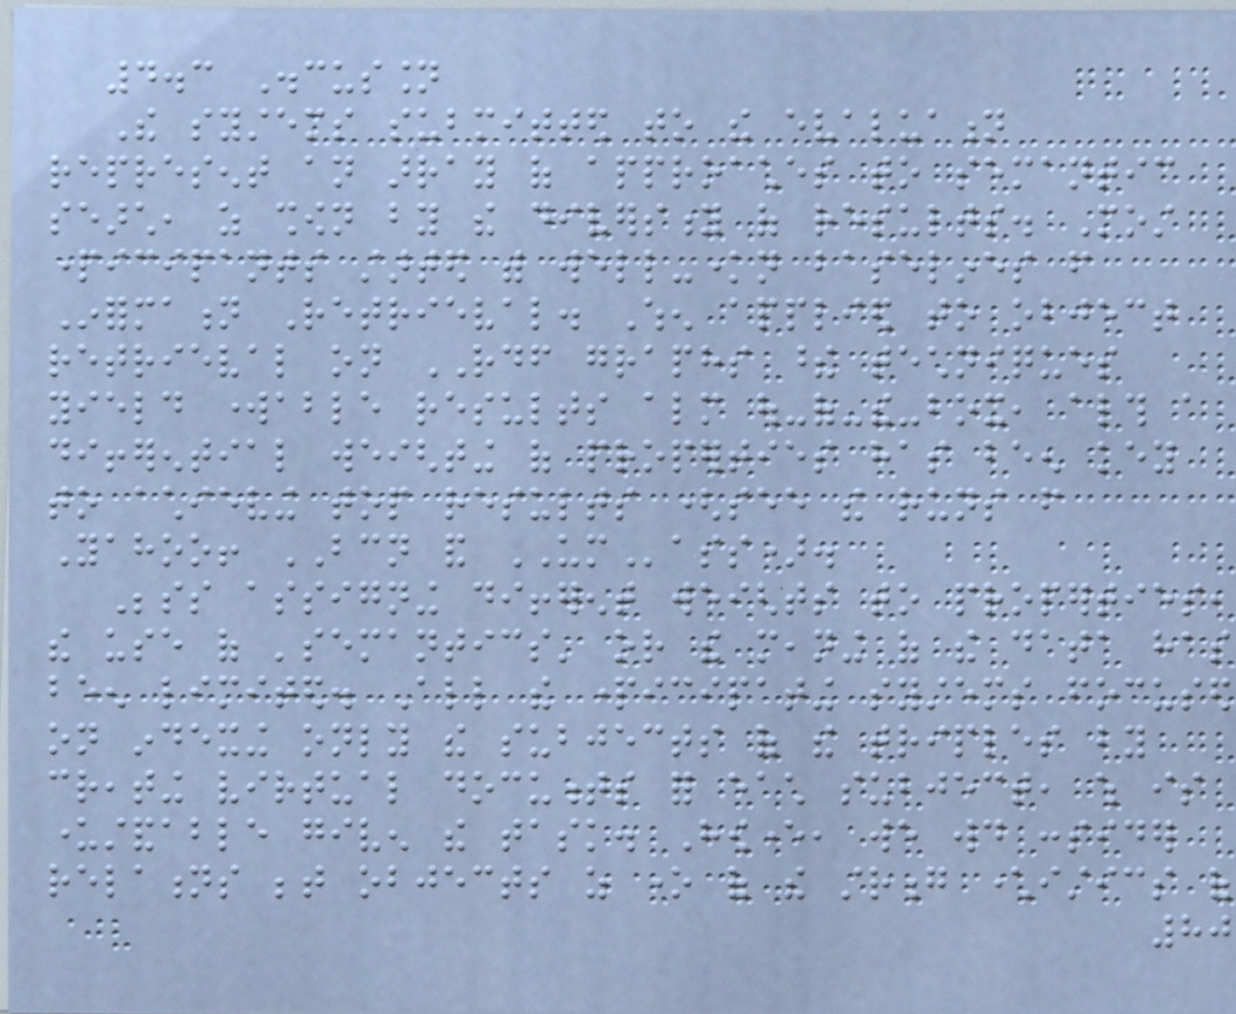4.3 Discussion
The systems submitted to the evaluation
represent an array of approaches to semantic
search, as shown by the diversity of results. Most
participants started with well-known baselines from
Information Retrieval. When applied to object
retrieval on RDF graphs these techniques
yield workable results almost out-of-the-box, although a
differential weighting of properties has been key
to achieving top results (see the runs from
Yahoo! BCN and UMass).
Besides assigning different weights to properties,
the use of 'semantics' or the meaning of the data has
been limited. All the participating systems focused
on indexing only the subjects of the triples by
creating virtual documents for each subject, which is
understandable given the task. However, we would consider
relations between objects as one of the strong characteristics of
80
